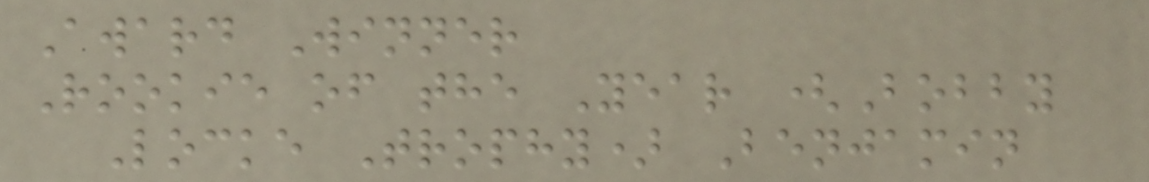Award Winner
Rookie of the Year (Bobby
Locke Trophy) Benjamin
